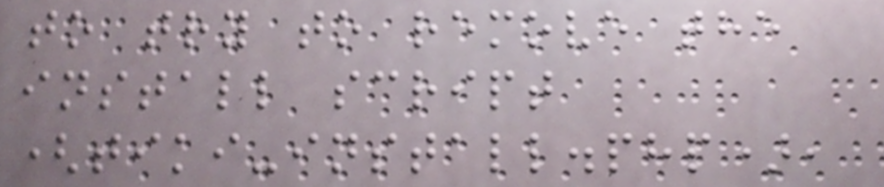to try to remove the
install script
(tiki-install.php),
